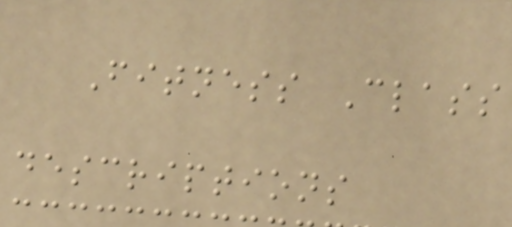Fitness Class
descriptions
